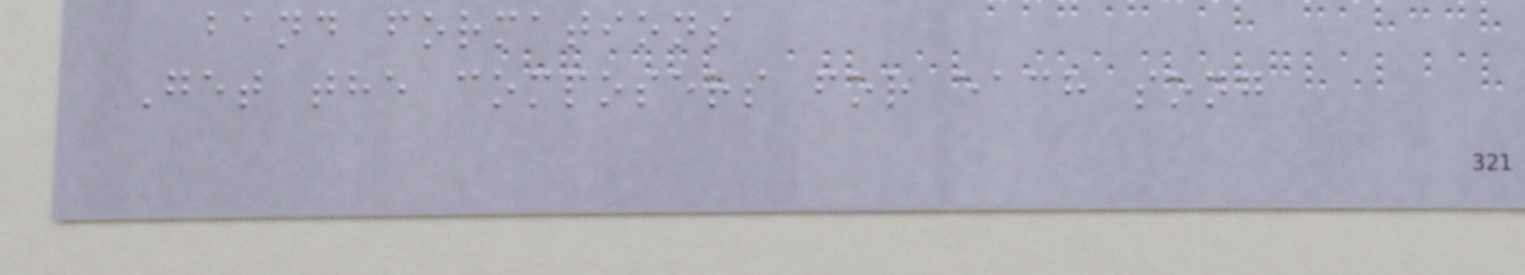band formations
Get the composers for each song
